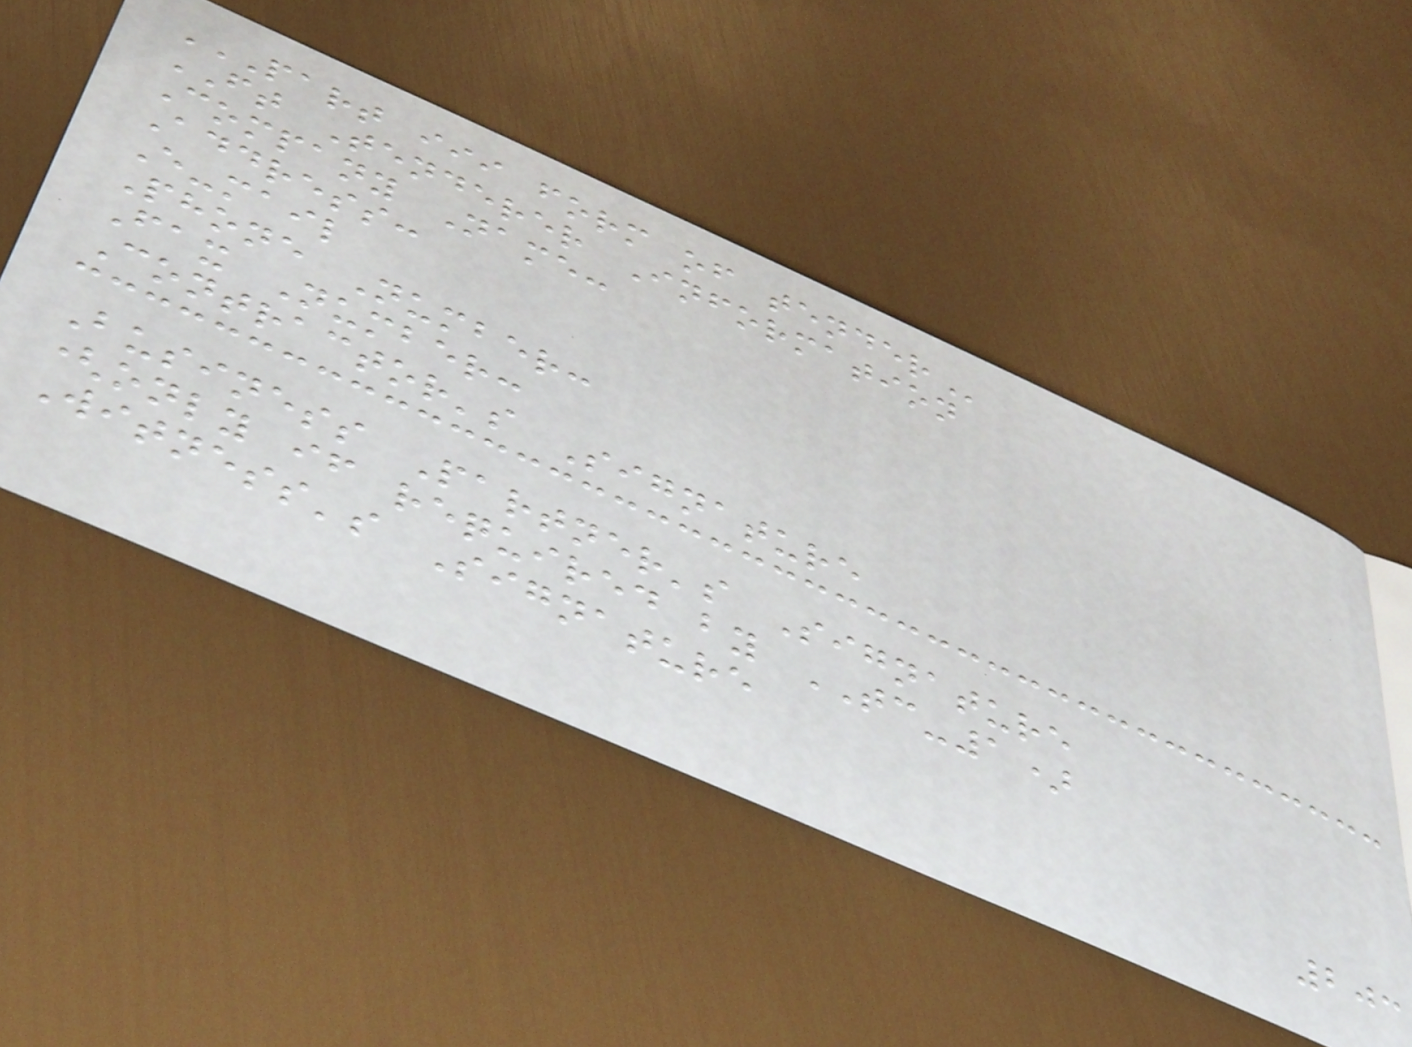PART III FORM OF TENDER
FT Tenderer Information
Company Name:
Address:
E-mail
Phone Number:
Fax Number:
Contractor's Signature
Business Partner's Signature
(only if required by TC-1)
Witness's Signature
203
